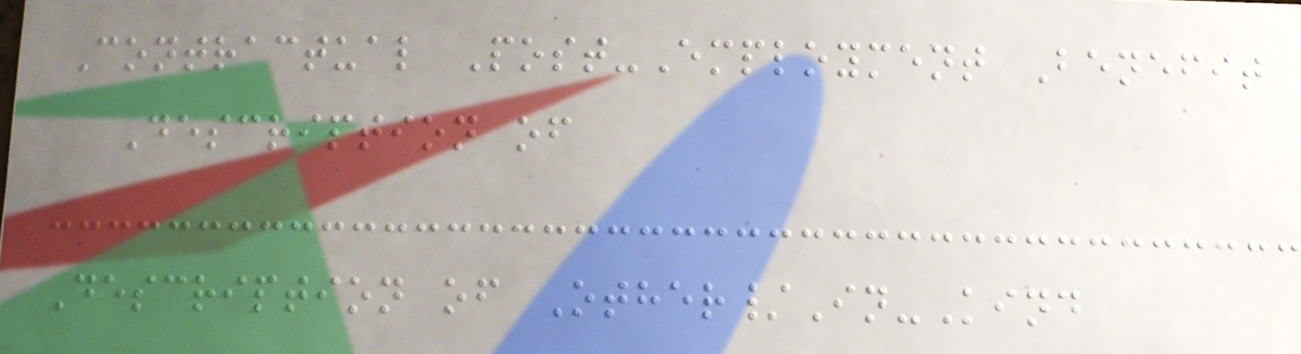Contractual Post-Employment Benefit
Description of
Description of Other/In-Kind
